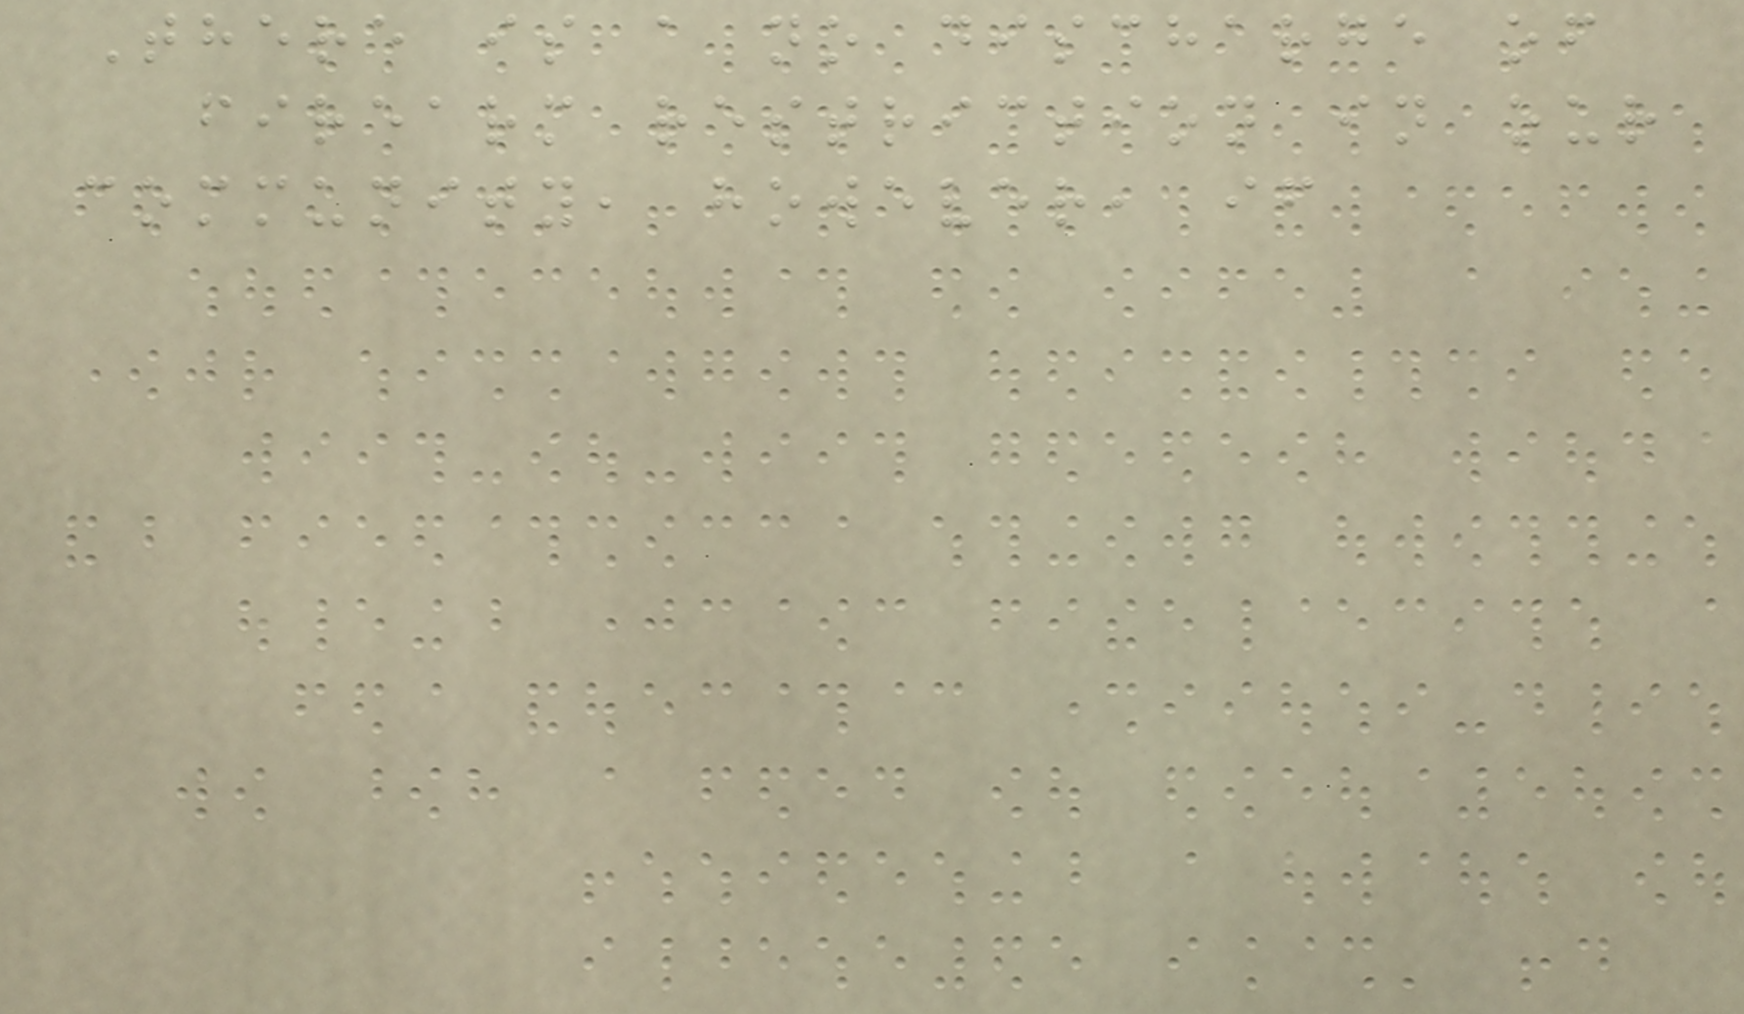There is a no discharge of
firearm restriction in our
community, however, if
